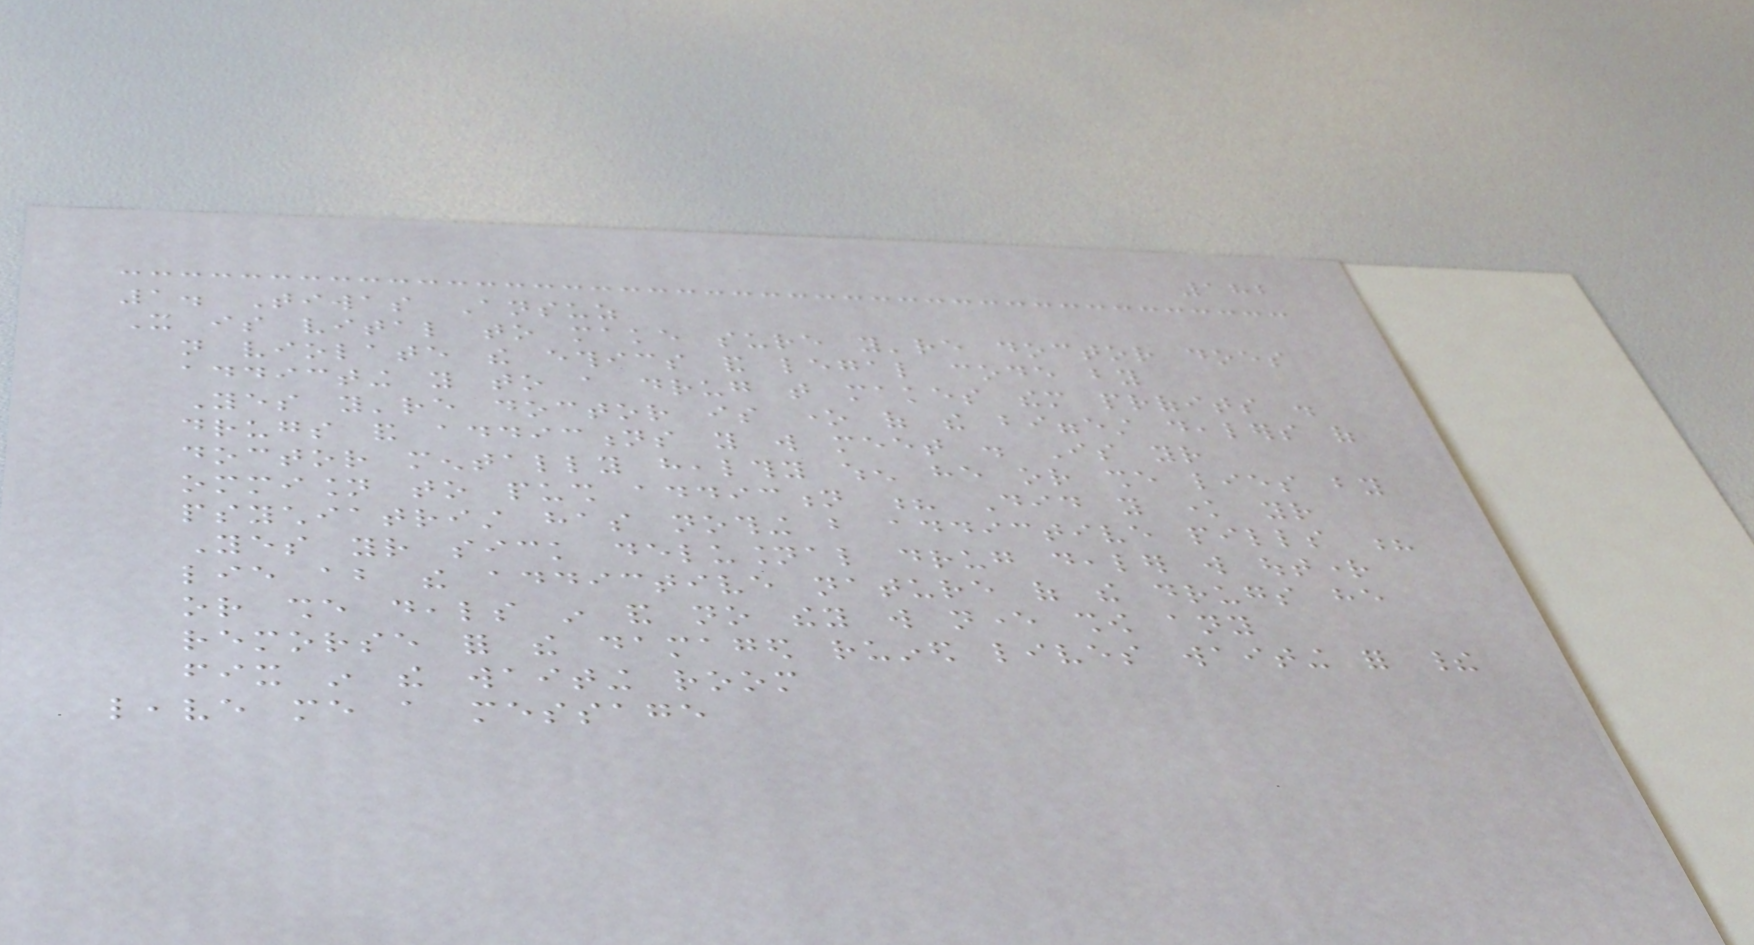182
1. Tiwas Ansuz
It is vital to make sure you're doctor does
not violate the ethics and legal code by
addicting you to a drug that makes them profits .
Yes you're doctor is one of the biggest dealers of
drugs and addictions you will meet . Is your
doctor mentally healthy when he or she lies by
ommision to push addiction ? Did you know your
psychiatrist has nothing but addictive pills ?
Yes your sick delusional drug dealer will outright
lie about the addictive nature of the drugs he
or she deals in and no they will never show any
remorse for the damaged ruined lives waiting for their
fix in the waiting room
leave me a message
